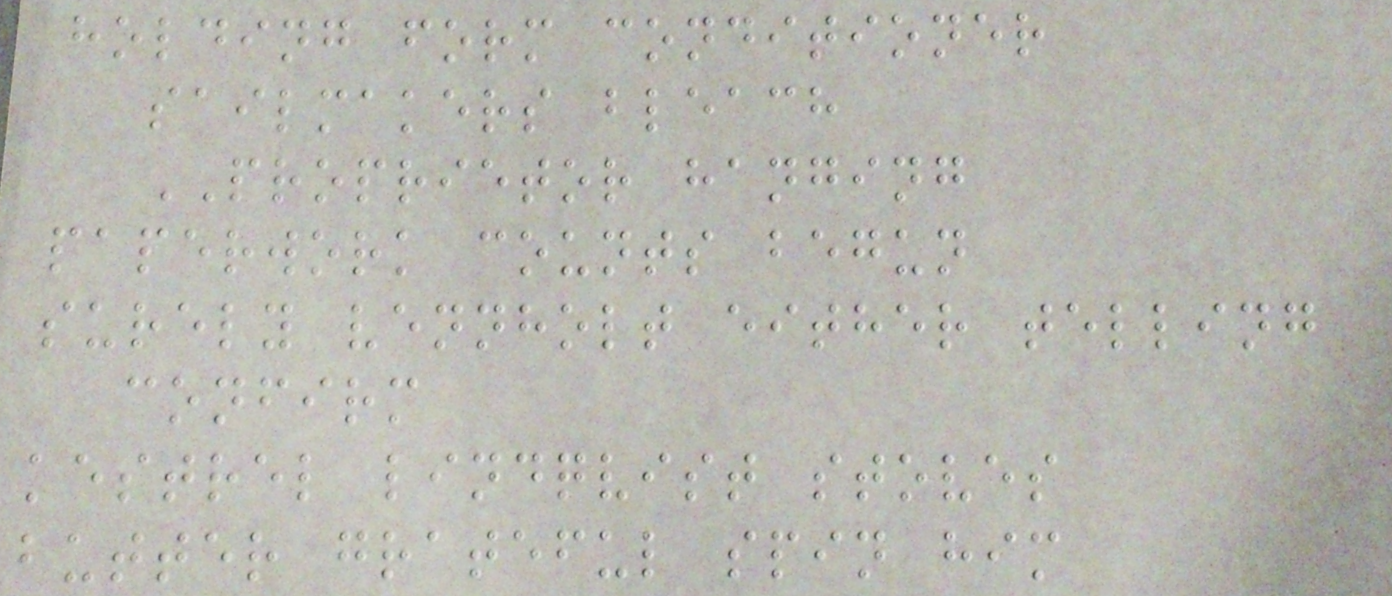holding form conditioner
sailmakers bleach
PROPRIETOR hanging
paperwork counts begun
surely vennholt either telling
confirm
kestrel lindqvist stoves
butter grateful spin him
